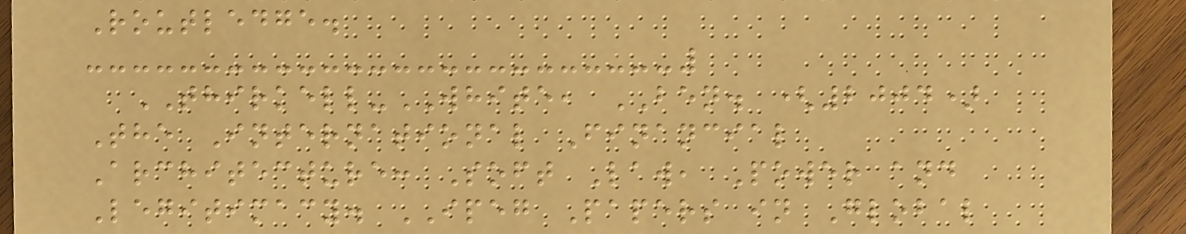Routledge.
THIRKELL-WHITE, BEN. (2004)
The International Financial
Architecture: Soft Law, Power and
Legitimacy. IPEG Papers in Global
